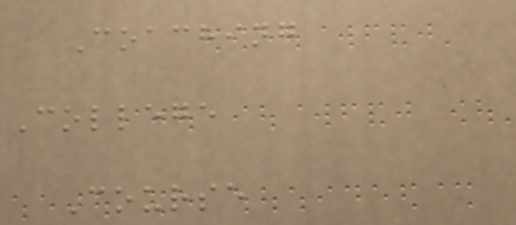Coaching
College
Course
